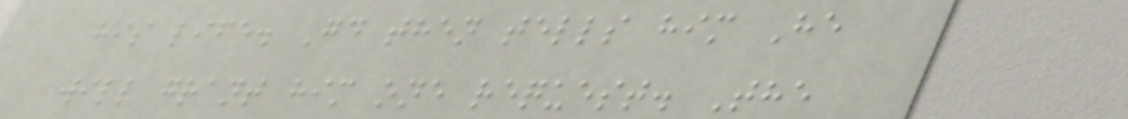his life. Gd then tells him He
will grant him one request. The
